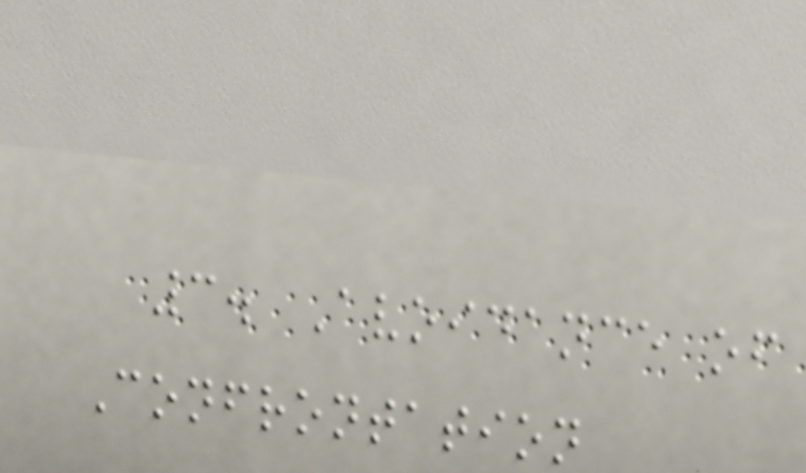3. Avoidance of
Confrontation
